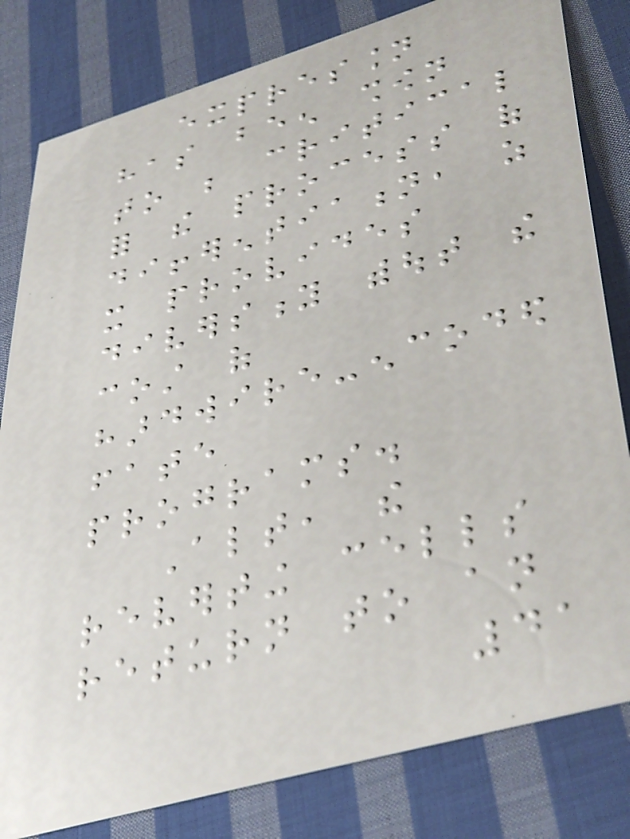expression
has been shown
to be critical
for the process of
differentiation, as
it provides
diversity without the
cost of
hardwire-encoded
fate
programs.
Altogether, the
reverting cells
return to an
41
